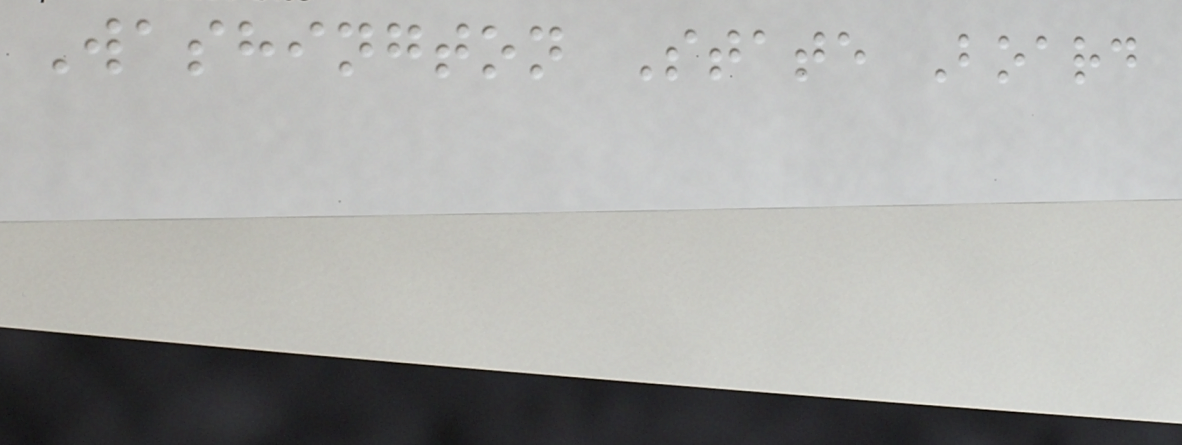Washington State Board
